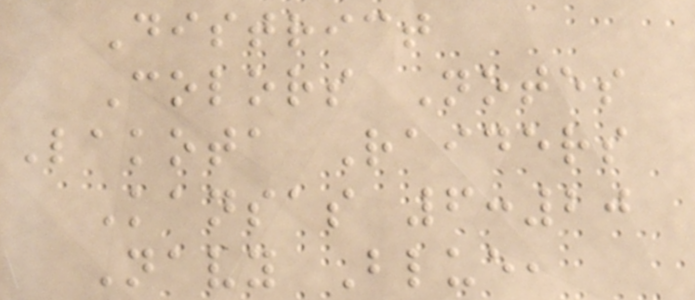District
Colors Notes
Lakota Raiders
Kansas 6:20
Navy Blue,
